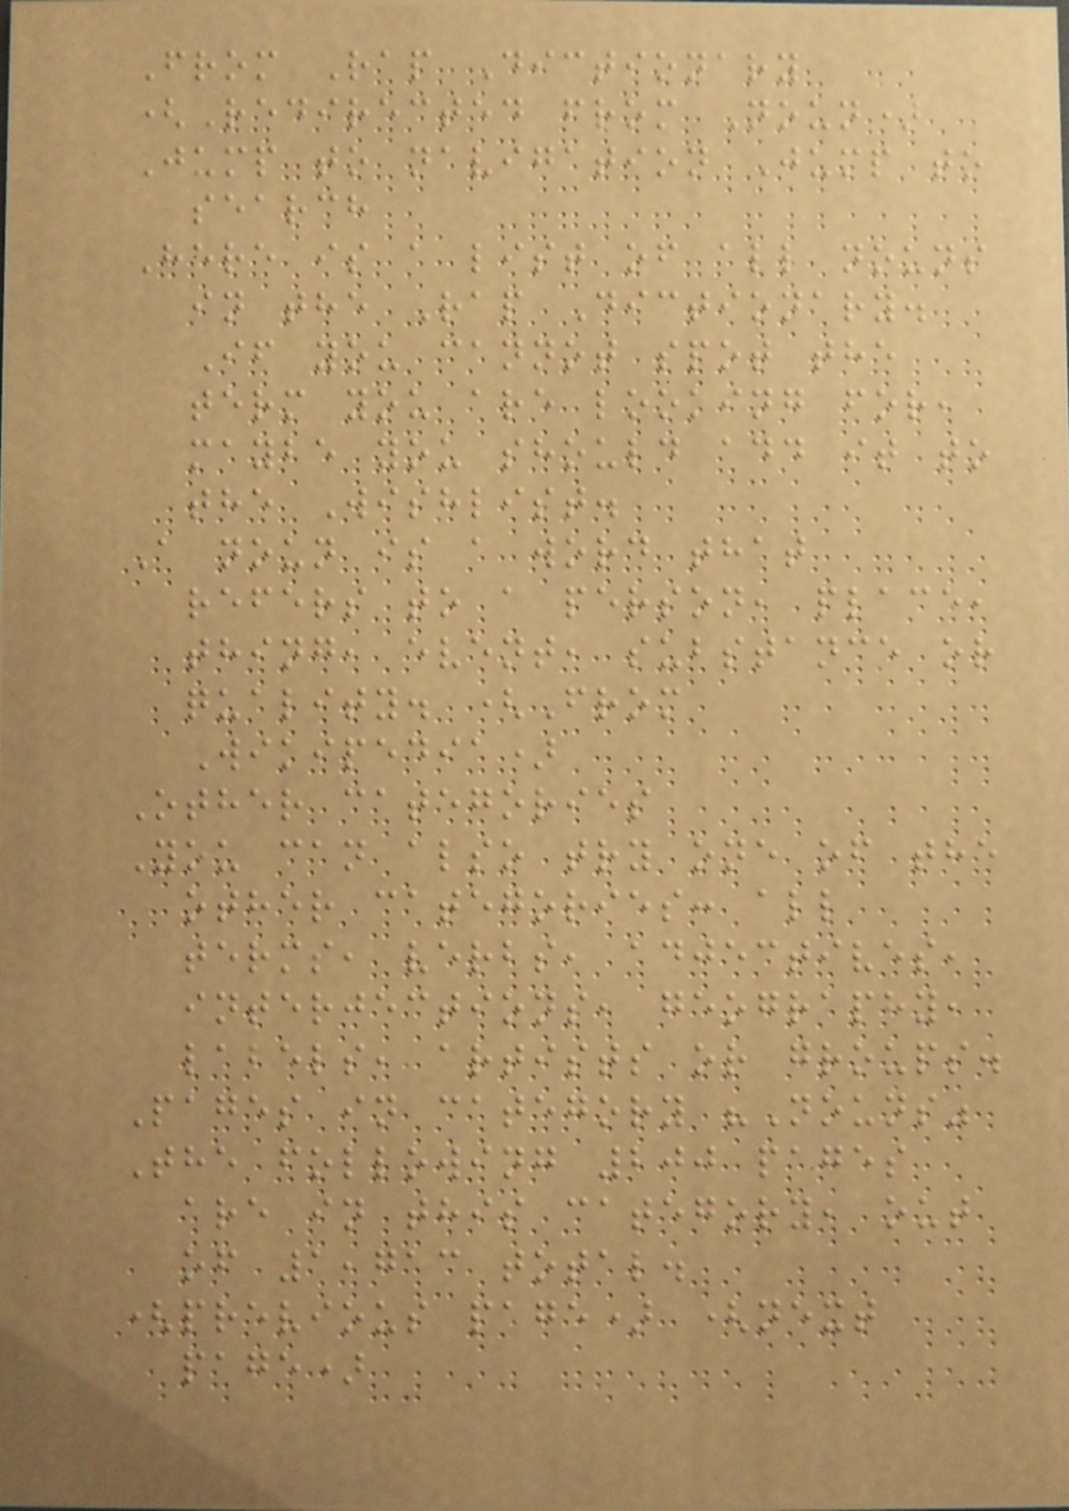From Rap Dictionary
(Redirected from Noun)
Jump to navigation Jump to
search
Here is a list of all nouns
in the Rap Dictionary.
If you cannot spot the
term you are looking for,
maybe you should add it to
the Wishlist.
A noun is a word that
refers to a person, place,
thing, event, substance or
quality. (From
Wikipedia)
Other categories
You can also try one of the
other categories: all
terms, verbs, adjectives,
interjections, geography,
labels, artists or groups.
Pages in category "Nouns"
The following 200 pages
are in this category, out
of 1,713 total.
(previous page) (next
page)
